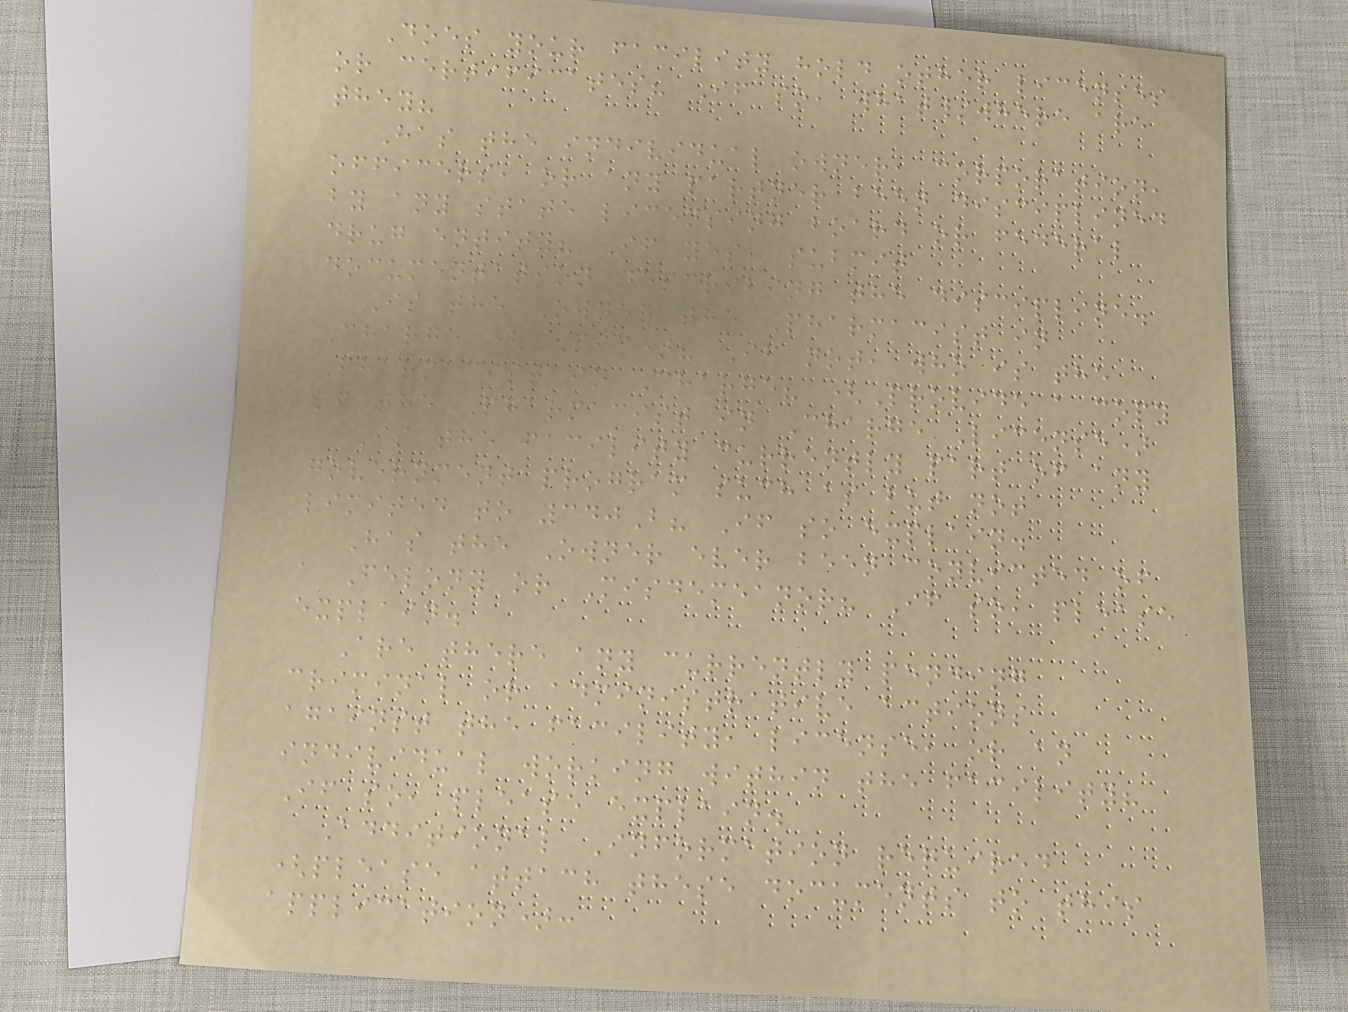Does your facility hold other licenses
or certificates? If so, what/where are
they?
Has the individual owner, corporation,
officers, or any partner been disciplined
by any state licensing board or federal
drug entity? If yes, submit
documentation describing the discipline.
Is the Owner the Pharmacist in
Charge (PIC)? If not, who is the
Pharmacist in Charge? (Provide a copy
of the Pharmacist in Charge License)
Is the facility currently part of any
government program such as but not
limited to 340B? If so explain.
Has the Owner ever been convicted of
a Felony or Misdemeanor? If so, please
explain.
Are there any currently pending
criminal or administrative actions
against the facility, license, or an
individual working within the facility?
If so, please explain.
Additional Information required
(please attach these documents to this
application):
